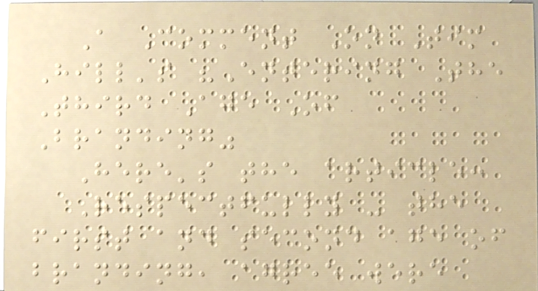A Comment On Tim
Hill's "Entering The
Third Age Of
Branding"
Here's the article:
Respectfully - the
first and second age of
branding, agree were
